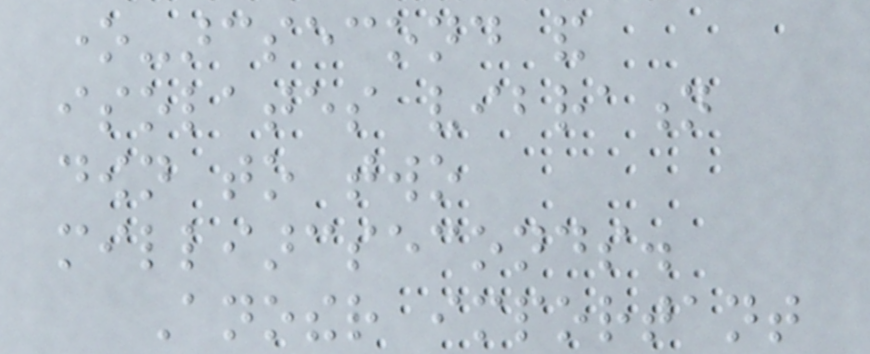one-arcsecond and
isolates vibration
down to two
milliarcseconds.
Another important
